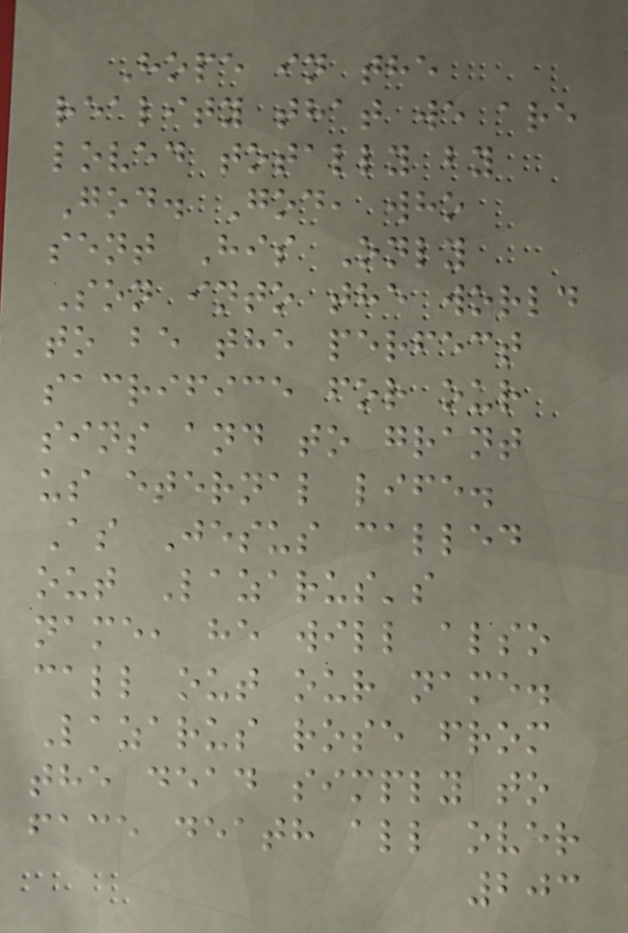Hope in the
reality that we are
loved totally by
God. God, who
sent His Only
Son into the world
to be the perfect
sacrifice for our
sins and to grant
us eternal life.
As Jesus called
out Lazarus's
name, he will also
call out our name.
Lazarus rose from
the dead simply to
face death all over
203
